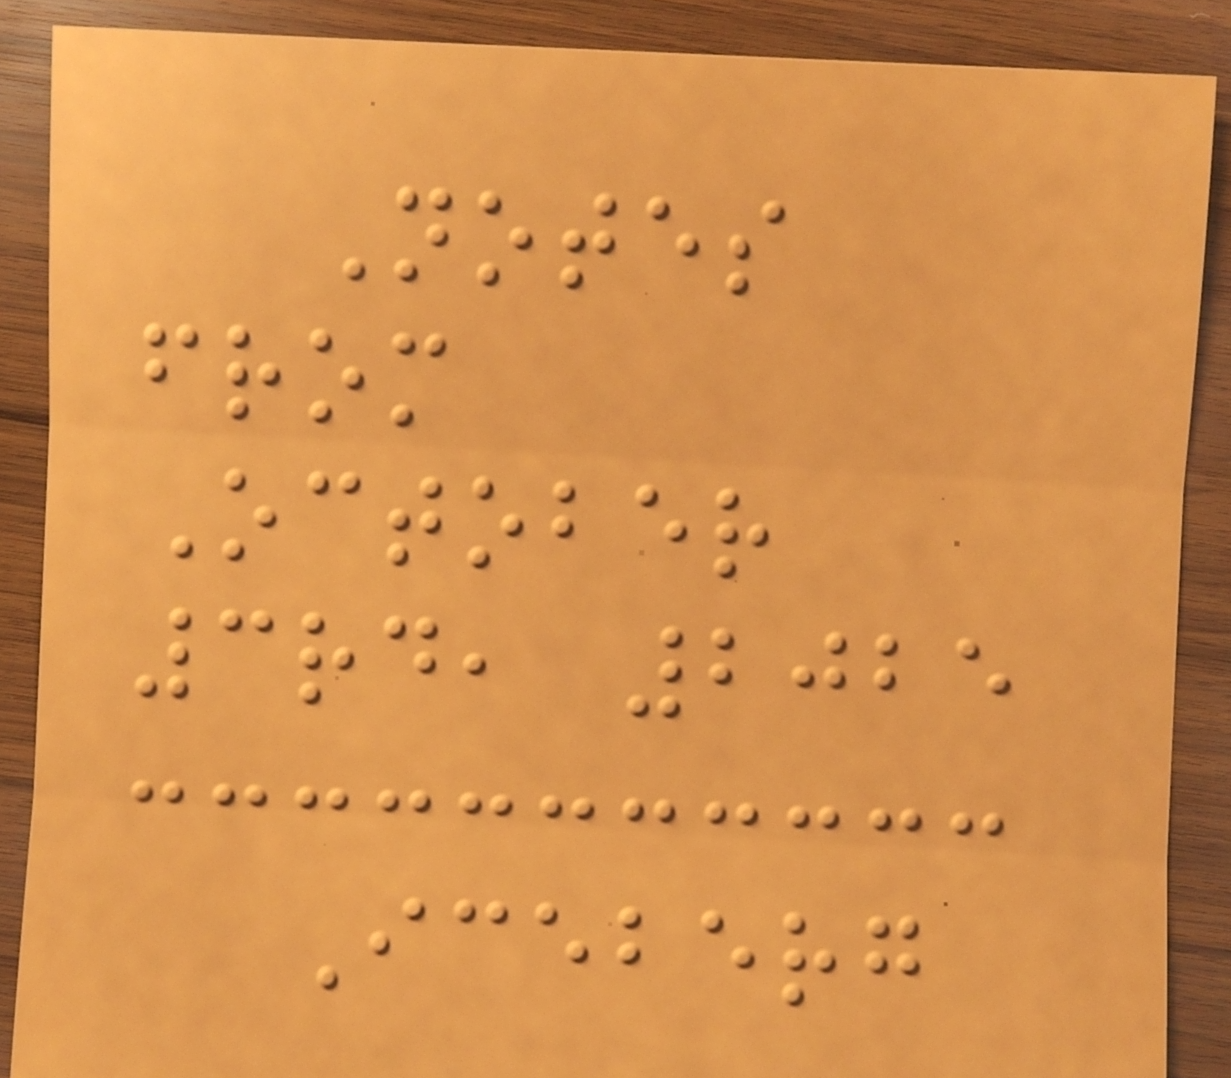Notes
from
October
3rd, 2025
Iceberg
